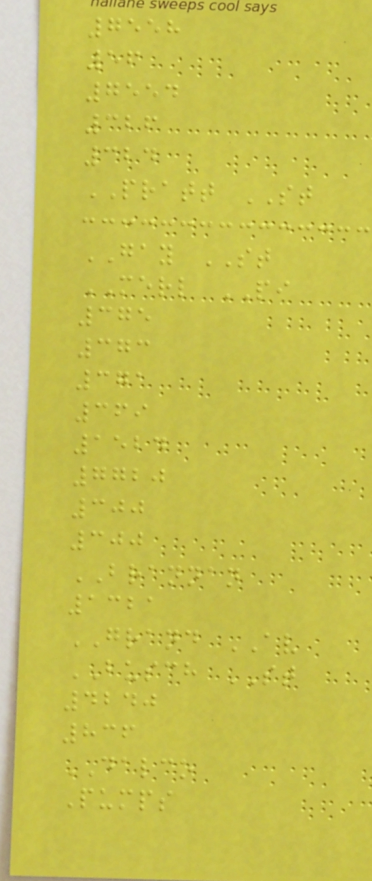7558
56
7554
326
324
PRATT ST
GAY ST
MERL PI
375
373
371
369
1524
7720
300
300
BRANNAN
1321
GRAND AV
BUSCH ST
4240
836
DALCO
Pumps
